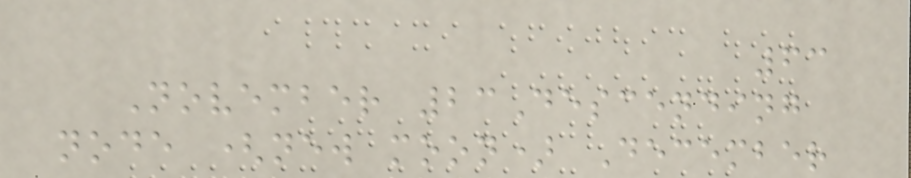63
November 23Descending
node (new moon) December
